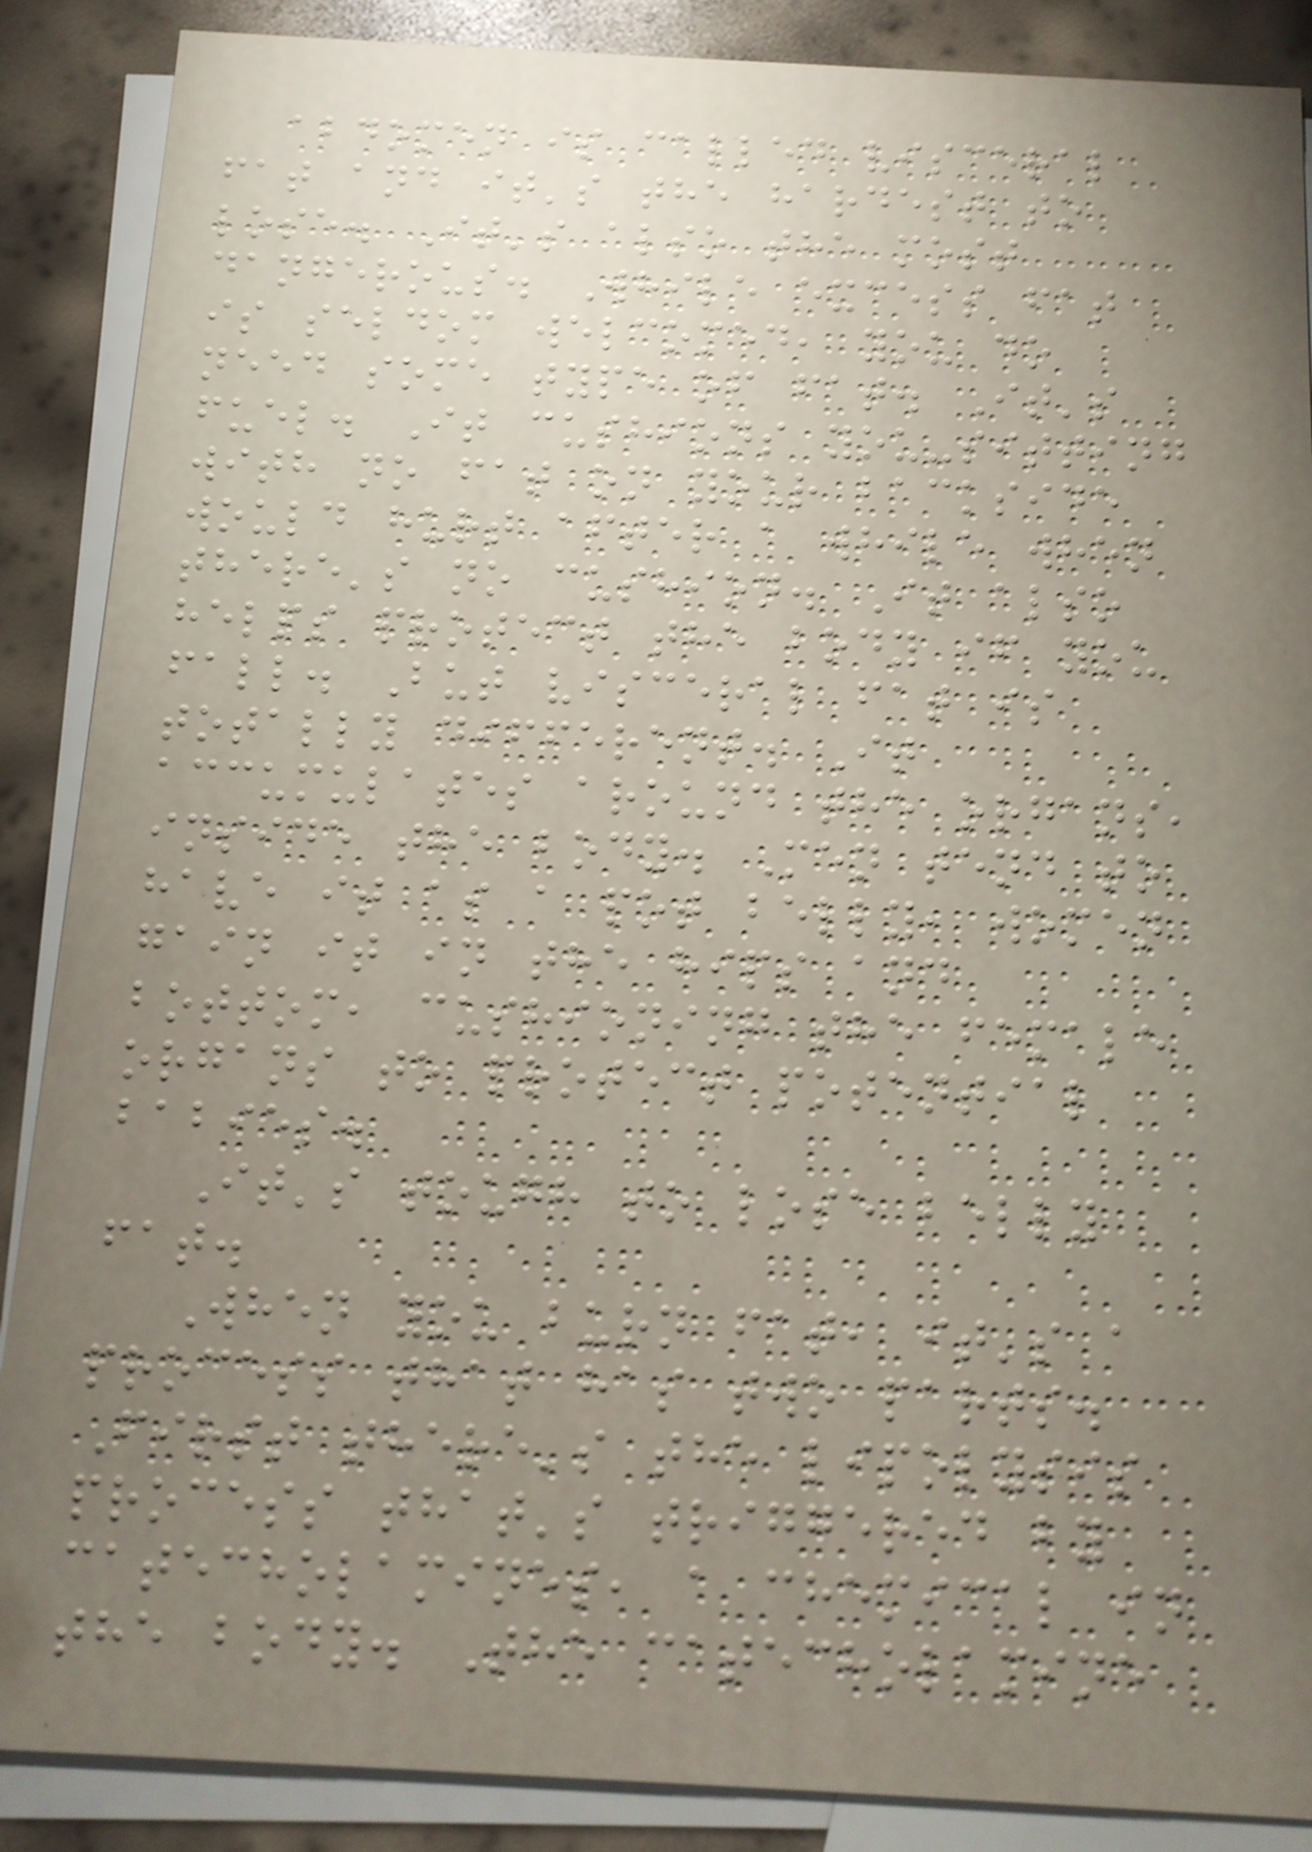abdomen is called visceral
fat and it's the hardest to
lose. It's also the most
dangerous. While excess fat
is seldom welcomed, you do
need some type of fat. It's
fuel. It cushions you-sitting
with no fat on your backside
would hurt after a while when
there's no cushion. It also
helps protect the body if you
fall. But visceral fat is
totally different. It
accumulates around the organs,
inside the body. Men tend to
have it as a pot belly, women
gain it in the hips and
bottom, cushioning the female
organs to protect potential
babies.
It's tough to lose belly
fat.
When you burn fat, it's a
process that has two parts.
First there's the lipolysis
process that's triggered by
catecholamines, a chemical in
the body. The catecholamine
